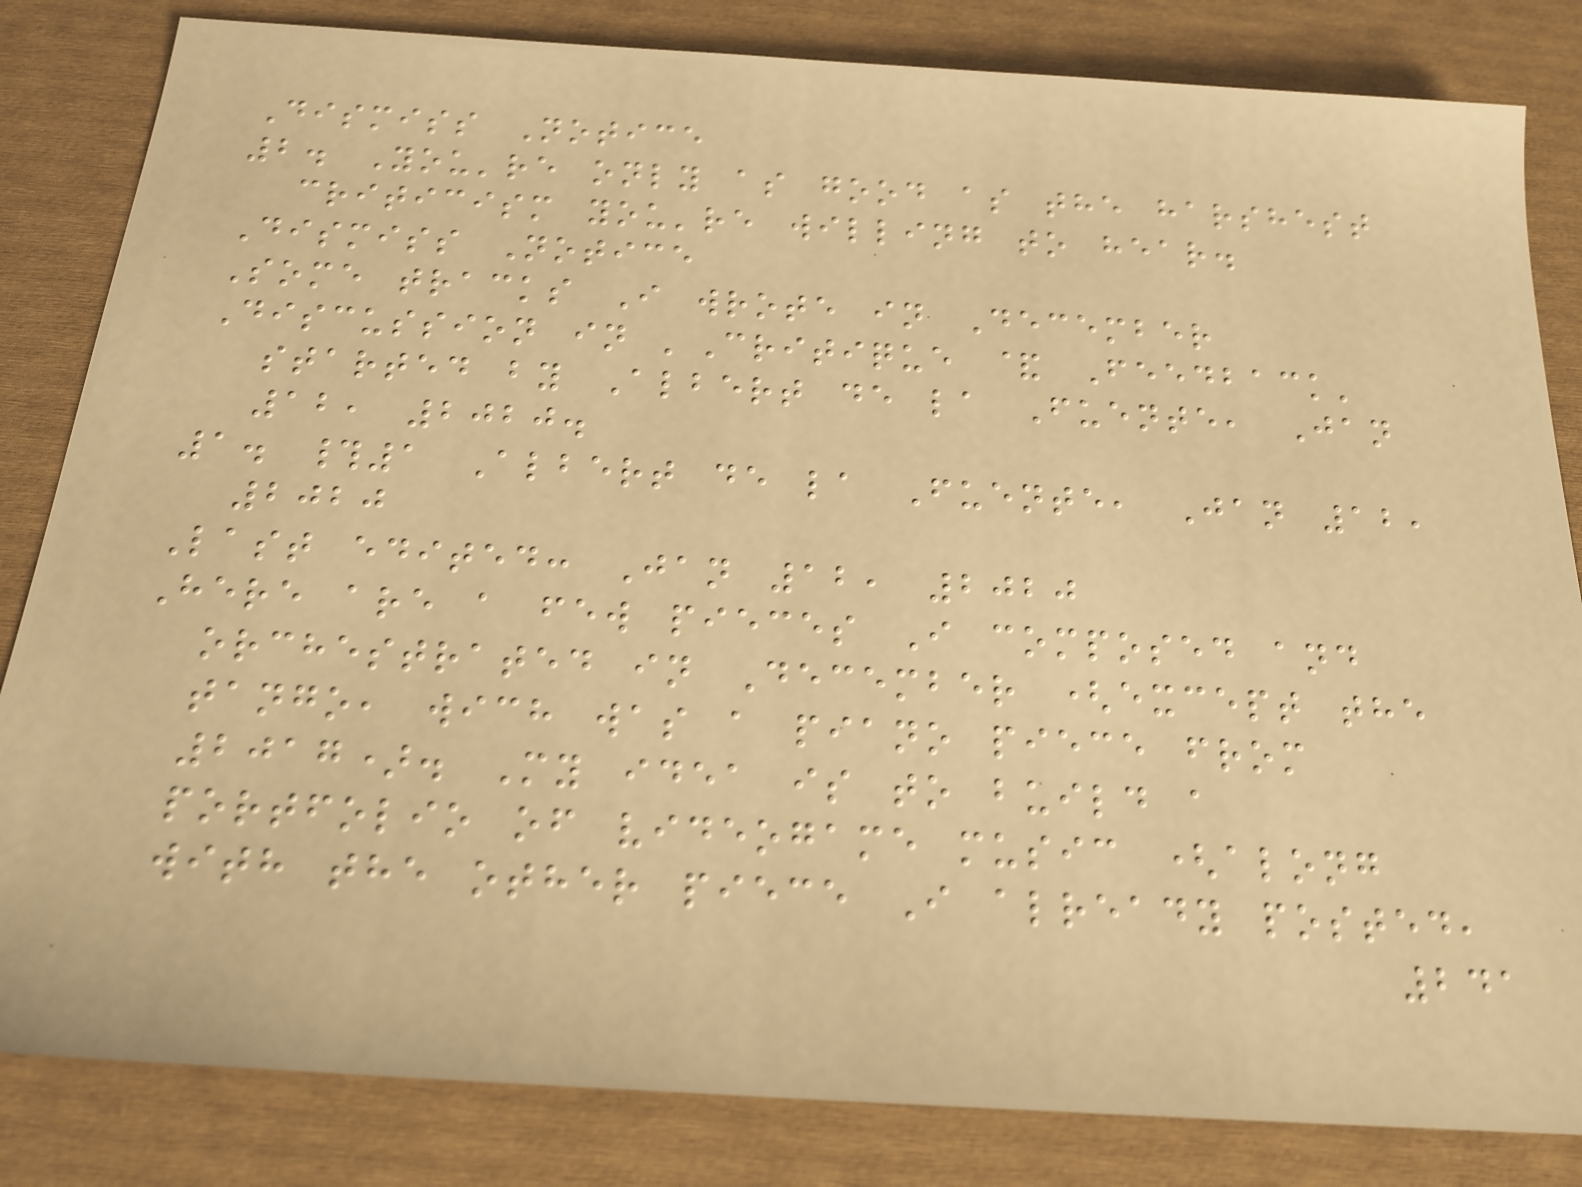Dismiss Notice
2. You're only as good as the harshest
criticism you're willing to hear.
Dismiss Notice
Some tracks I wrote in December
Discussion in 'Critique & Feedback'
started by Albert de la Fuente, Jan
12, 2020.
1. #1 Albert de la Fuente, Jan 12,
2020
Last edited: Jan 12, 2020
Here are a few pieces I composed and
orchestrated in December (except the
tango, wich was a piano piece from
2017). My idea is to build a
portfolio of videogame music (along
with the other piece I already posted,
241
